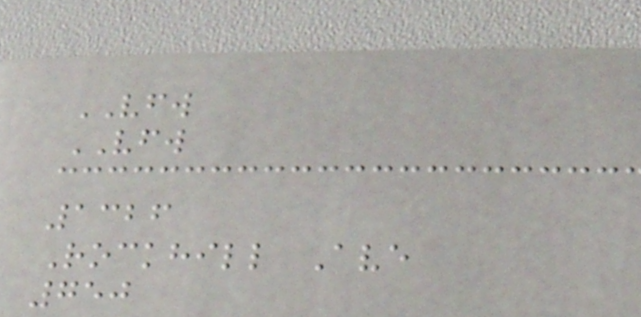VFW
VFW
1326
Rockhill Ave
750
